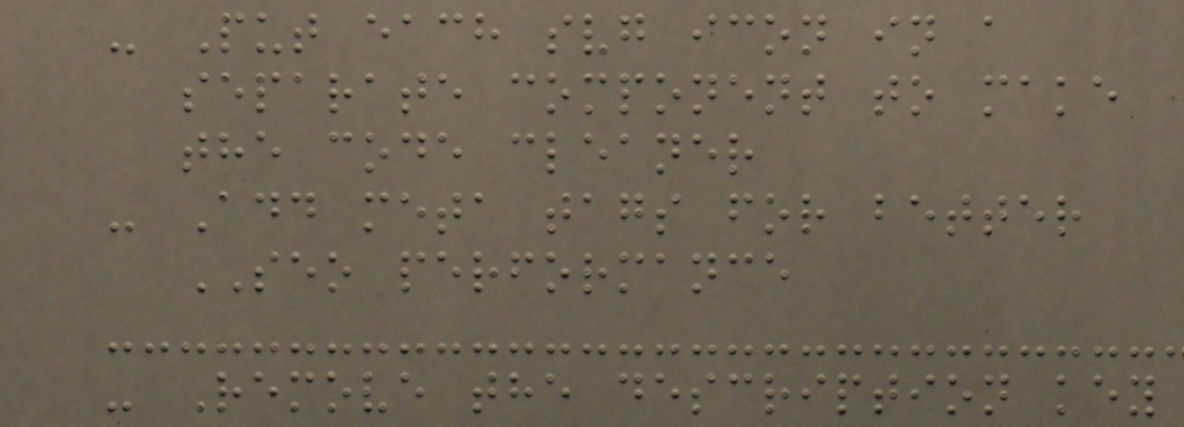- Put each svg icon in a
separate component to make
the code cleaner
- Add meta tags for better
SEO performance
- Remove the description key
